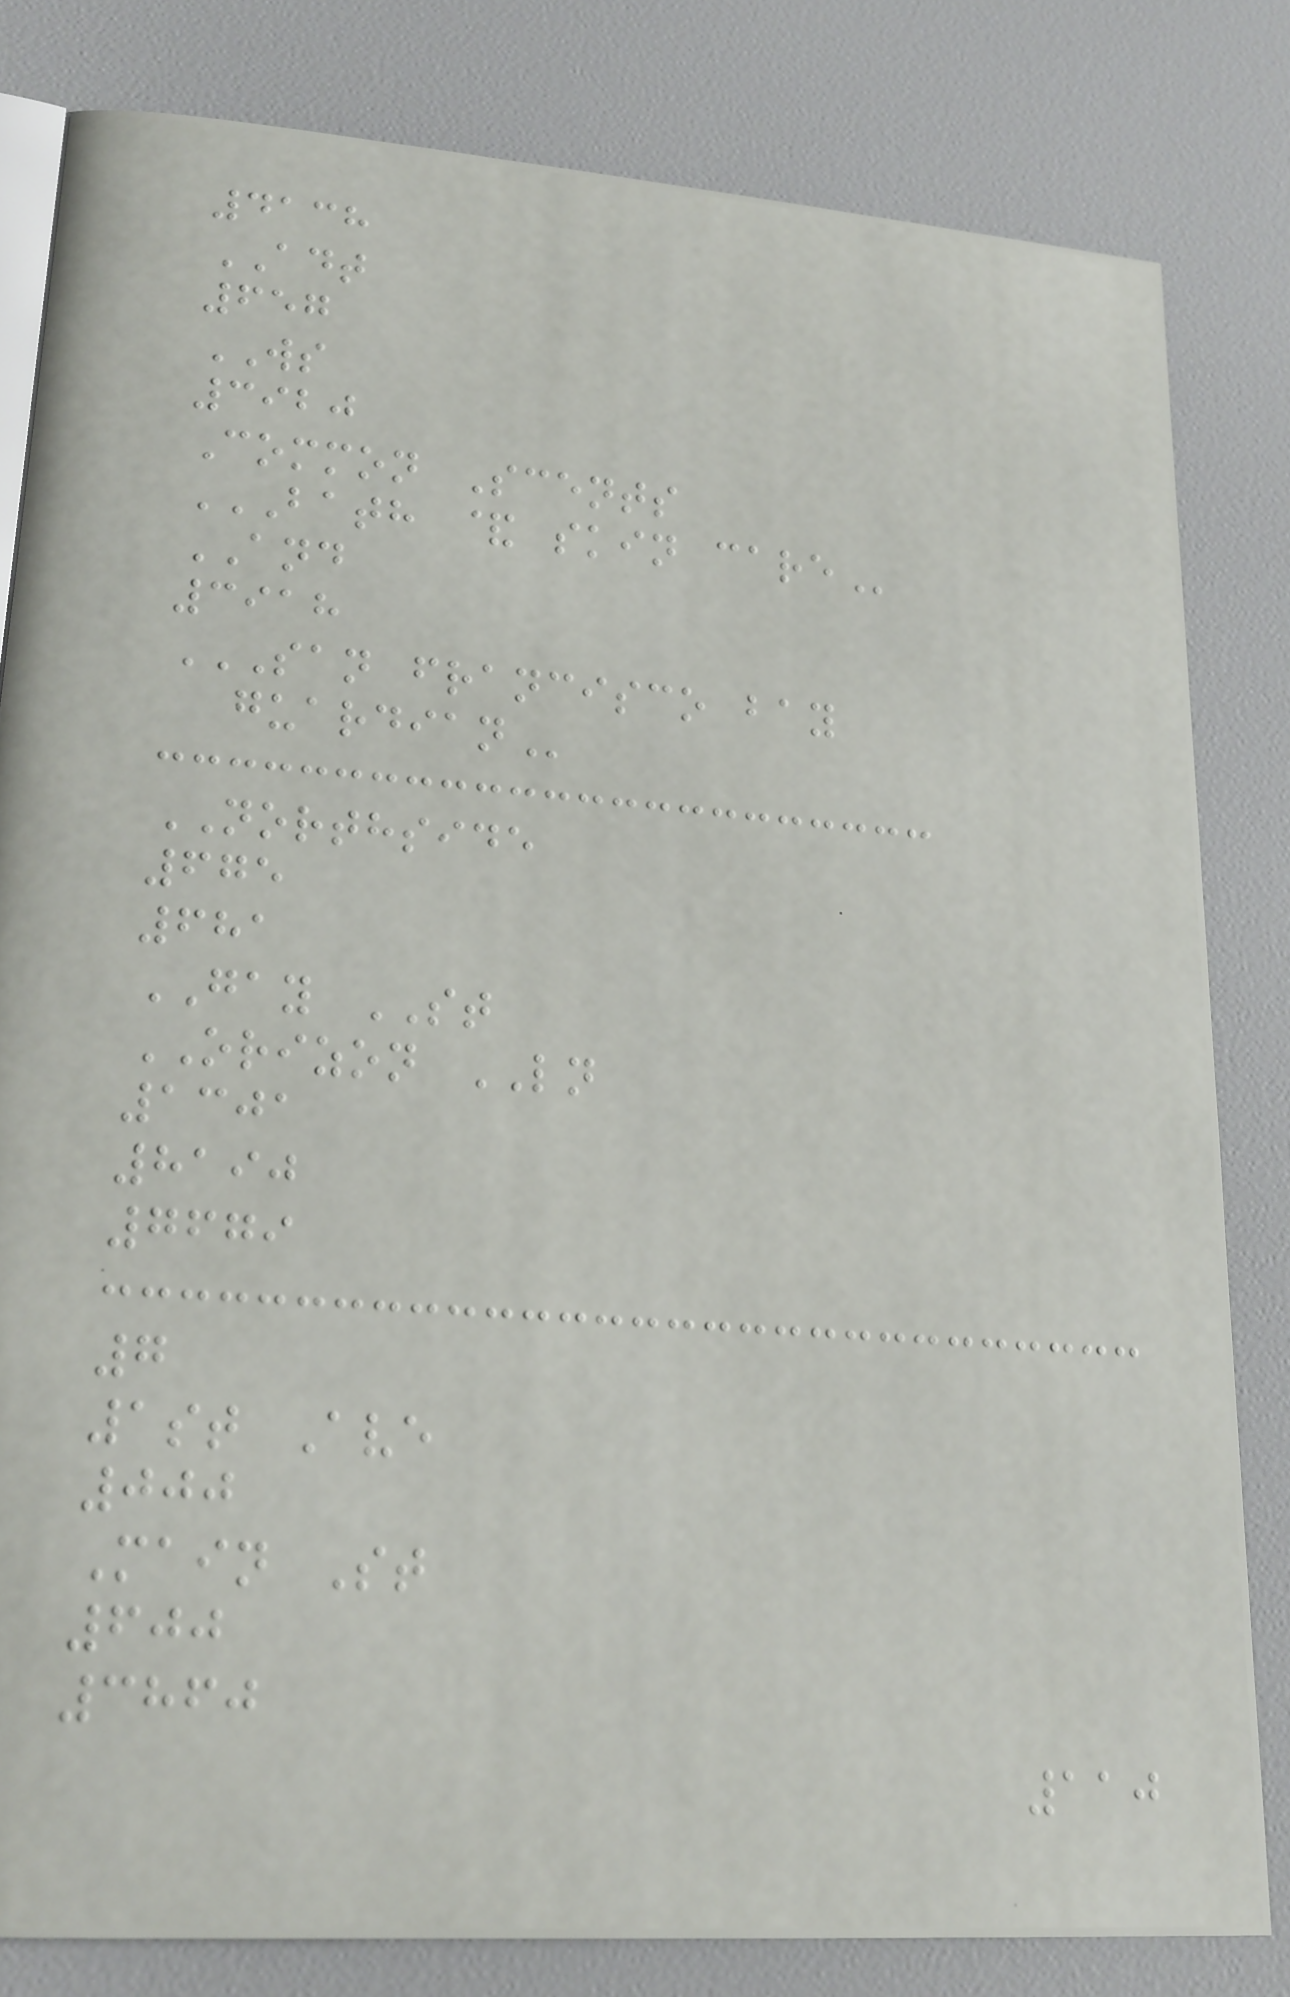4138
ADT
657
WS
3920
Common Scents
BATH & SKIN CARE
AND
3918
SAN FRANCISCO BAY
GUARDIAN
NORTHSIDE
675
681
GAY ST
ORIZON LN
1301
8190
7679
7
1st Ave
000
Main St
600
3860
110
